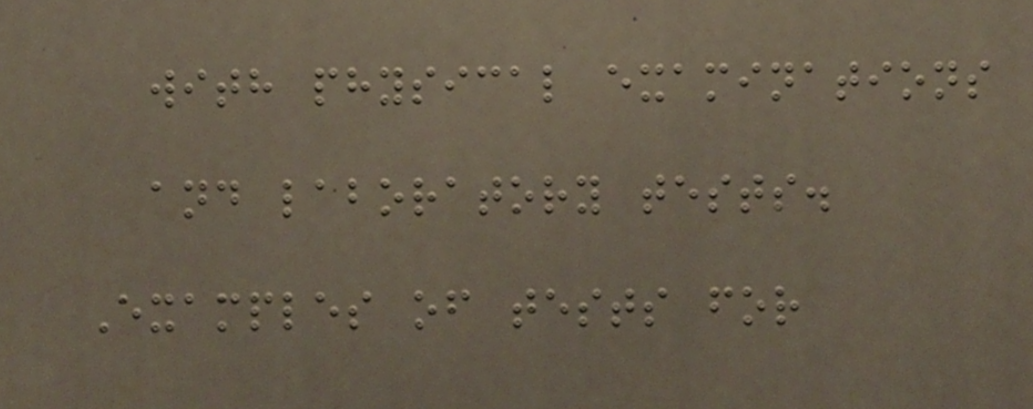with physical examinations
and laboratory tests.
Examples of tests for
